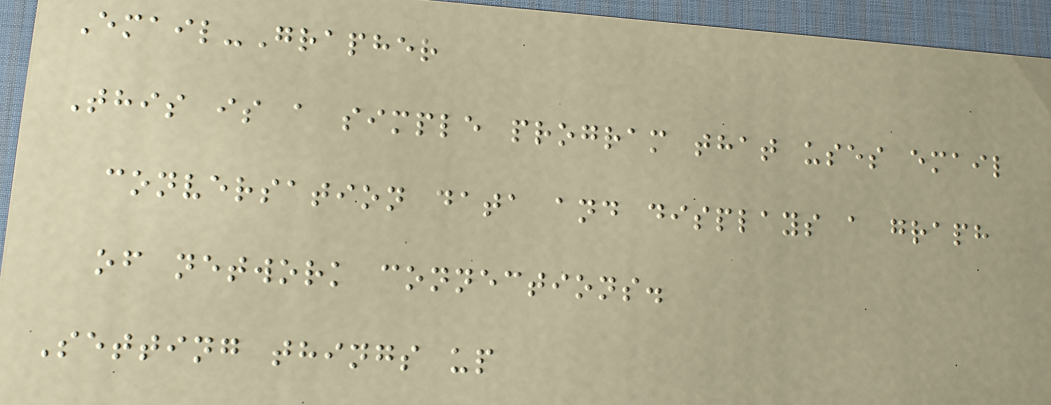Email-Grapher
This is a simple program that uses email
conversation data and displays a graph
of network connections.
Setting things up
